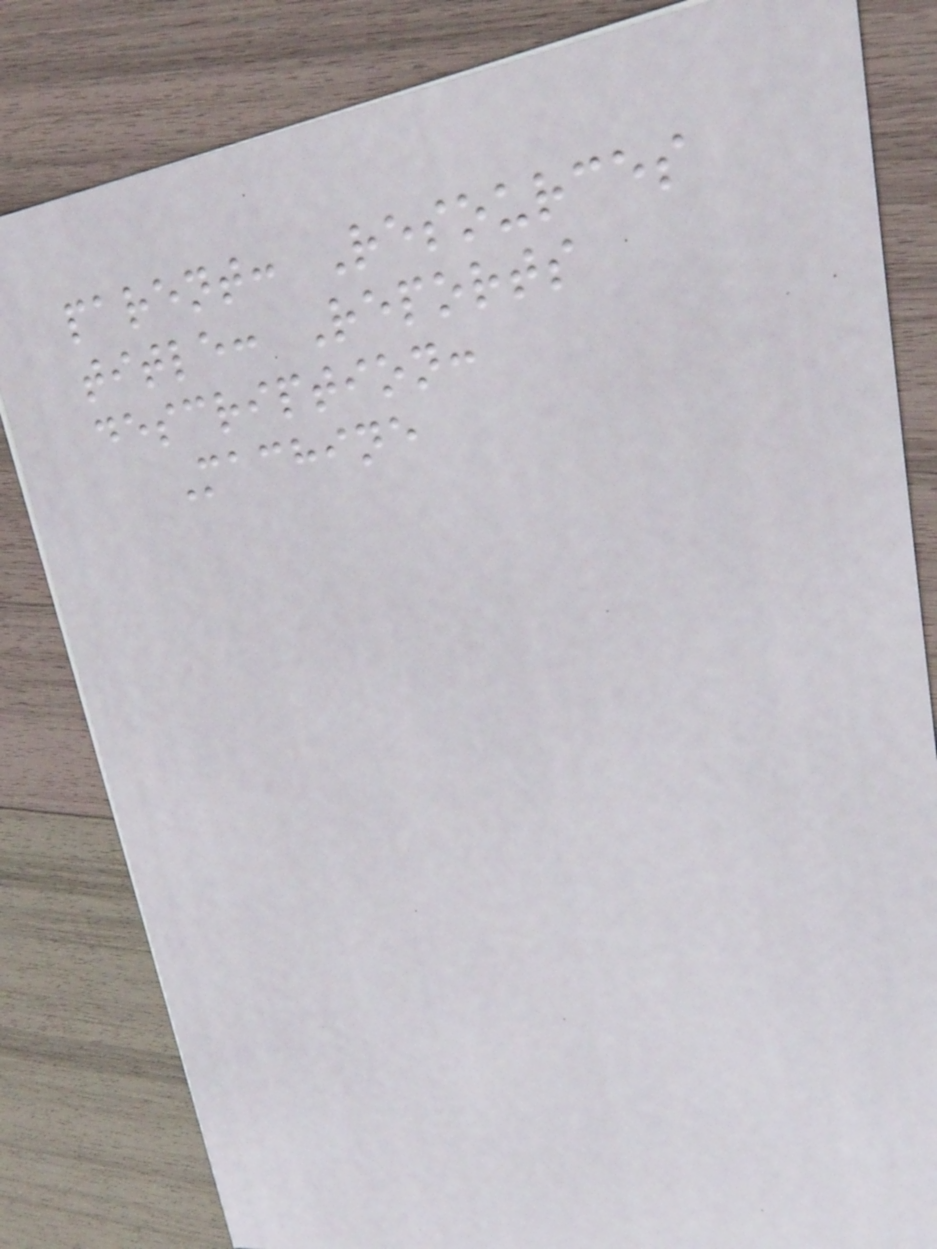parent: Resources
title: Reports
description:
Machine
